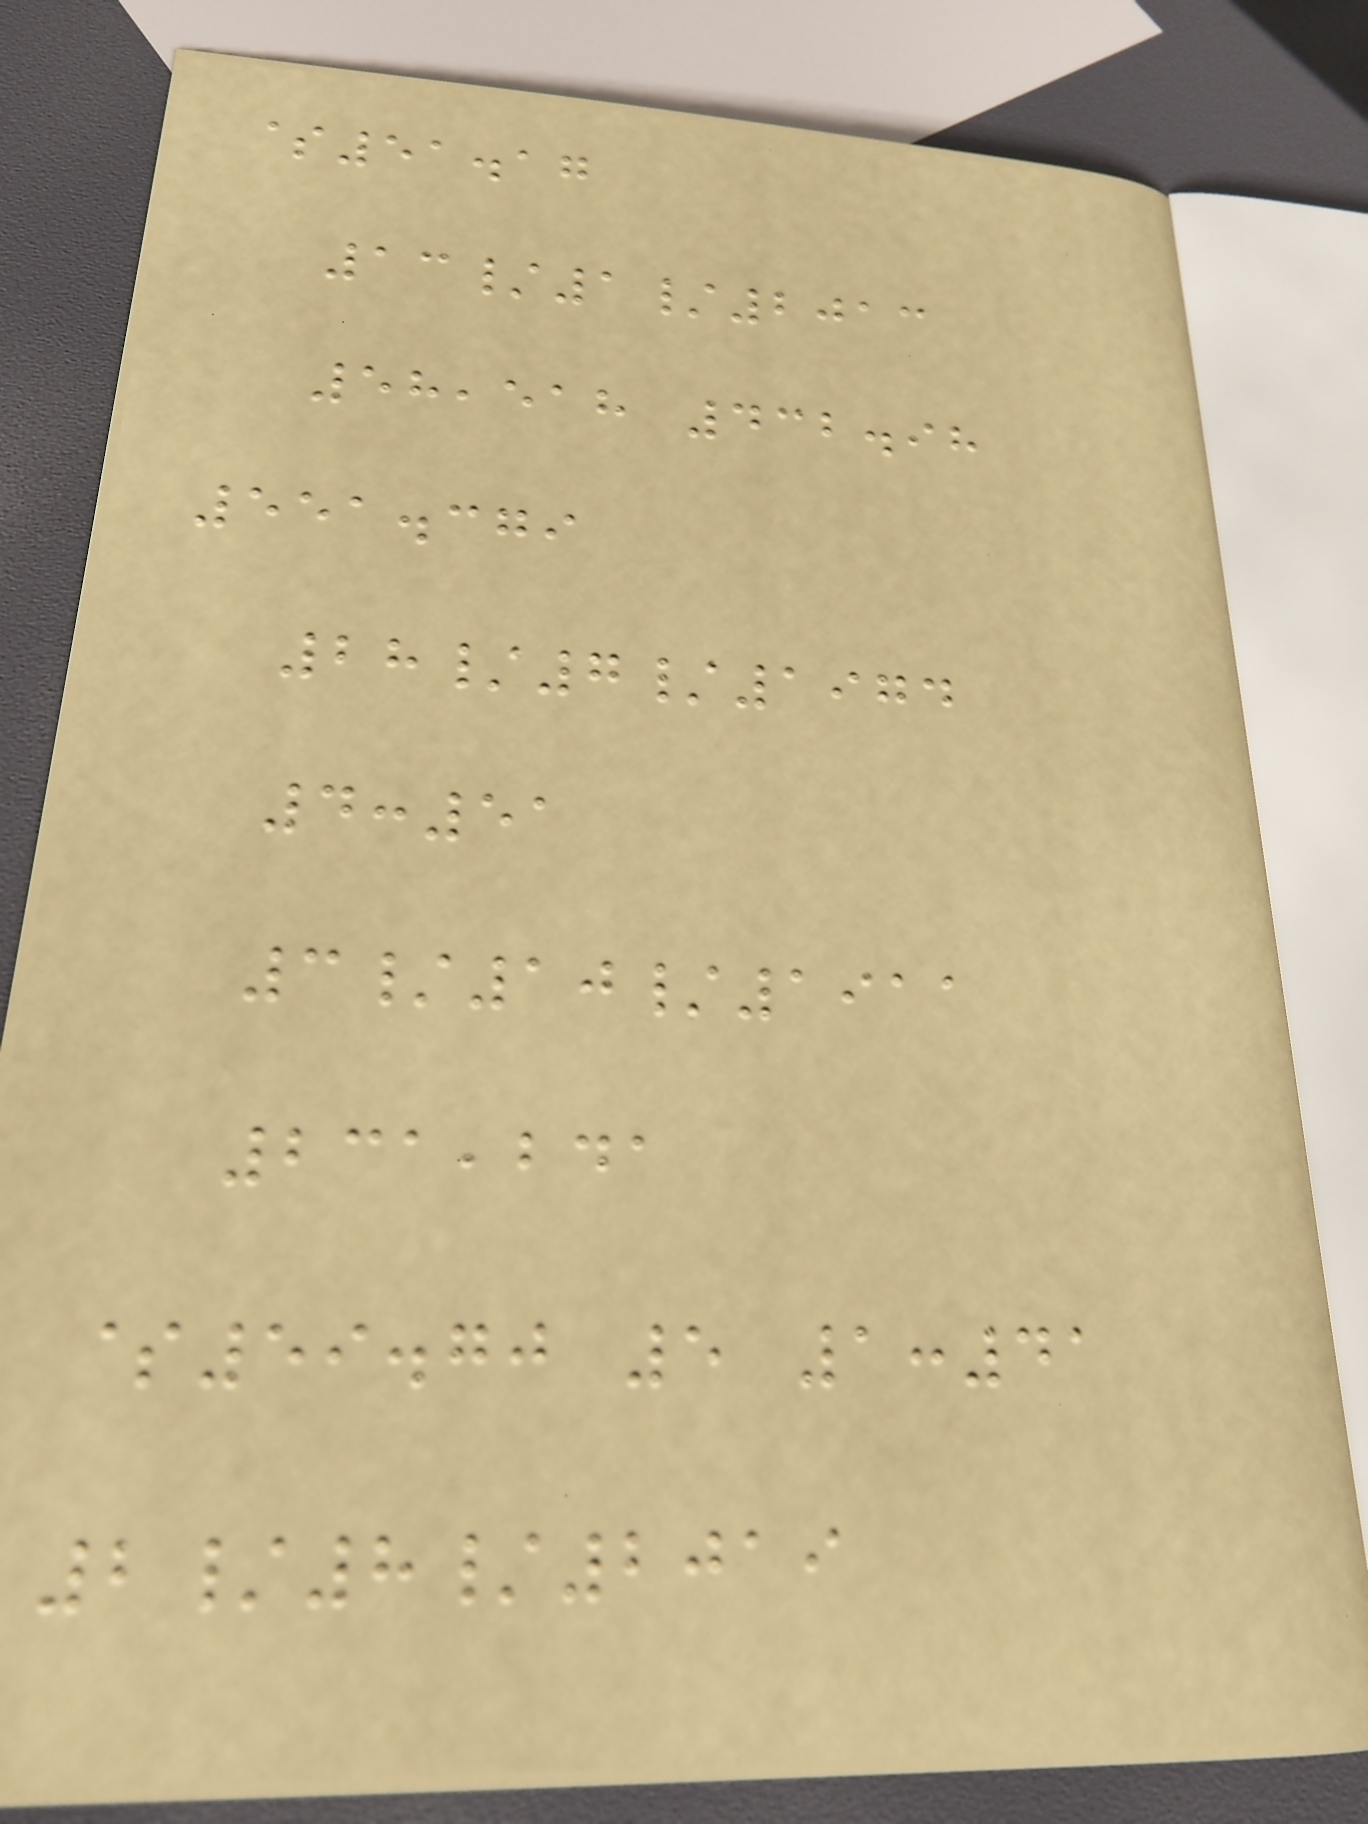$51.17
13/1/2013
58,518 432.98
551.379
28/7/1974
4:51
3/10/1911
231,241
$59.70 5 1:41
2/8/2019
